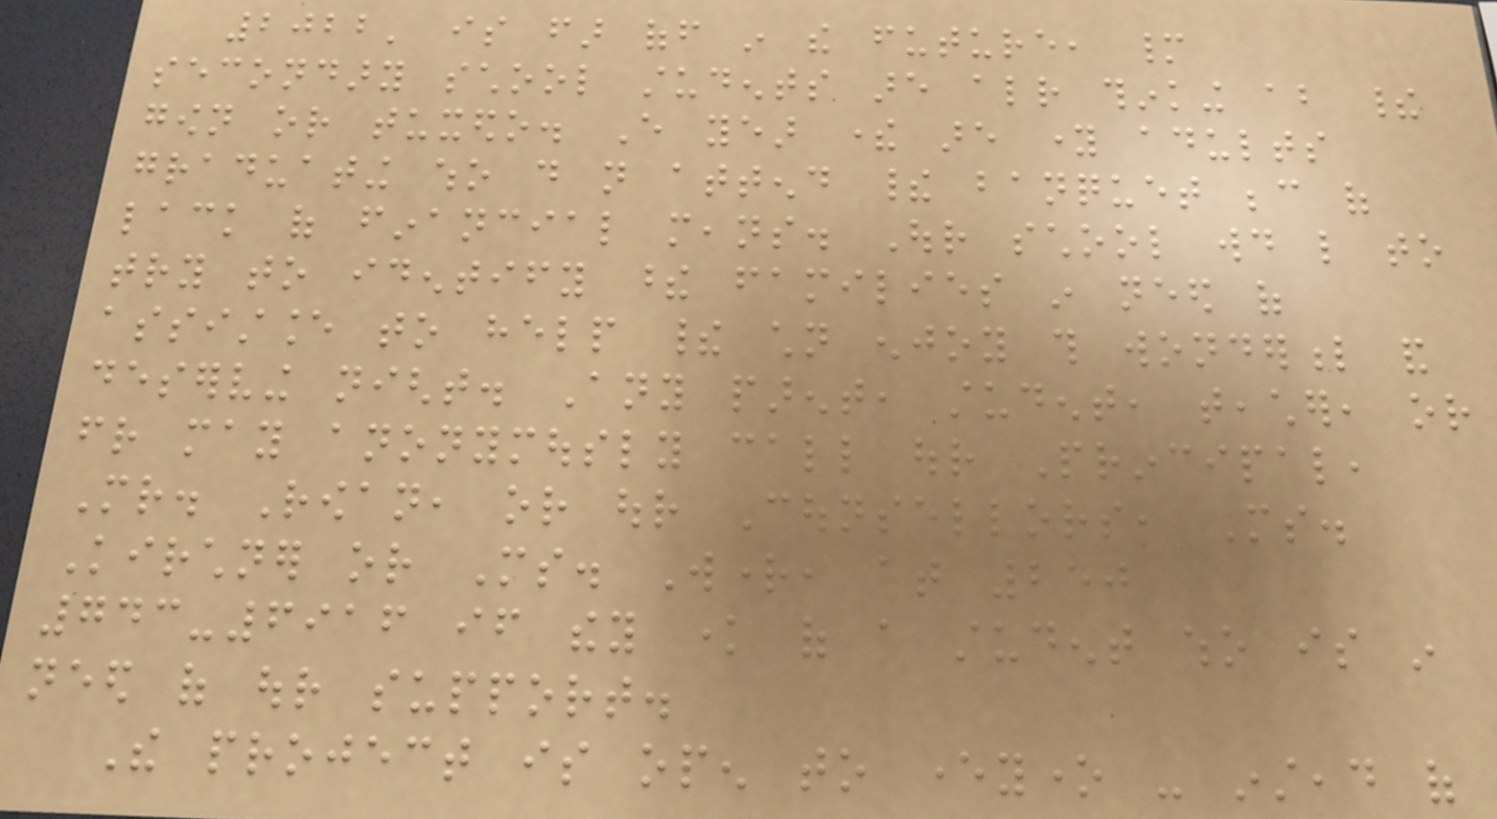2022' is far off in the future, many
secondary school students are already thinking about their
gown or tuxedo. Every year there are young adults
graduating who do not attend their banquet because of
lack of financial means. Our school would like to
try to identify these families in need of
assistance to help their children enjoy this wonderful and
deserving night. Any parent, student, teacher, or
friend may anonymously call our Principal,
Mr. Rowan, or our Counsellors, Ms.
Kirchner or Ms. Wright, at 250
743-6916 if they know of a student who is in
need of our support.
The project is open to everyone - instead of
